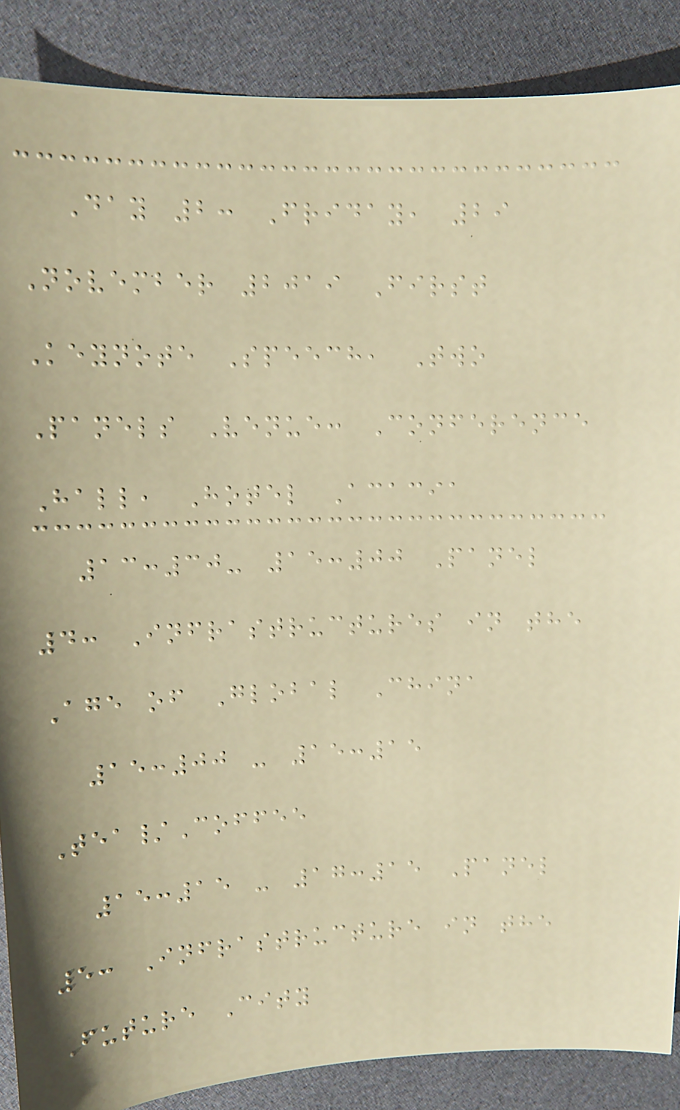Day 2: Friday, 29
November 2019 First
Keynote Speech, Two
Panels Venue: Conference
Hall, Hotel Acacia
13:30- 15:00 Panel
4: Infrastructures in the
Age of Global China
15:00 - 15:15
Tea/Coffee
15:15 - 17:15 Panel
5: Infrastructure in the
Future City
